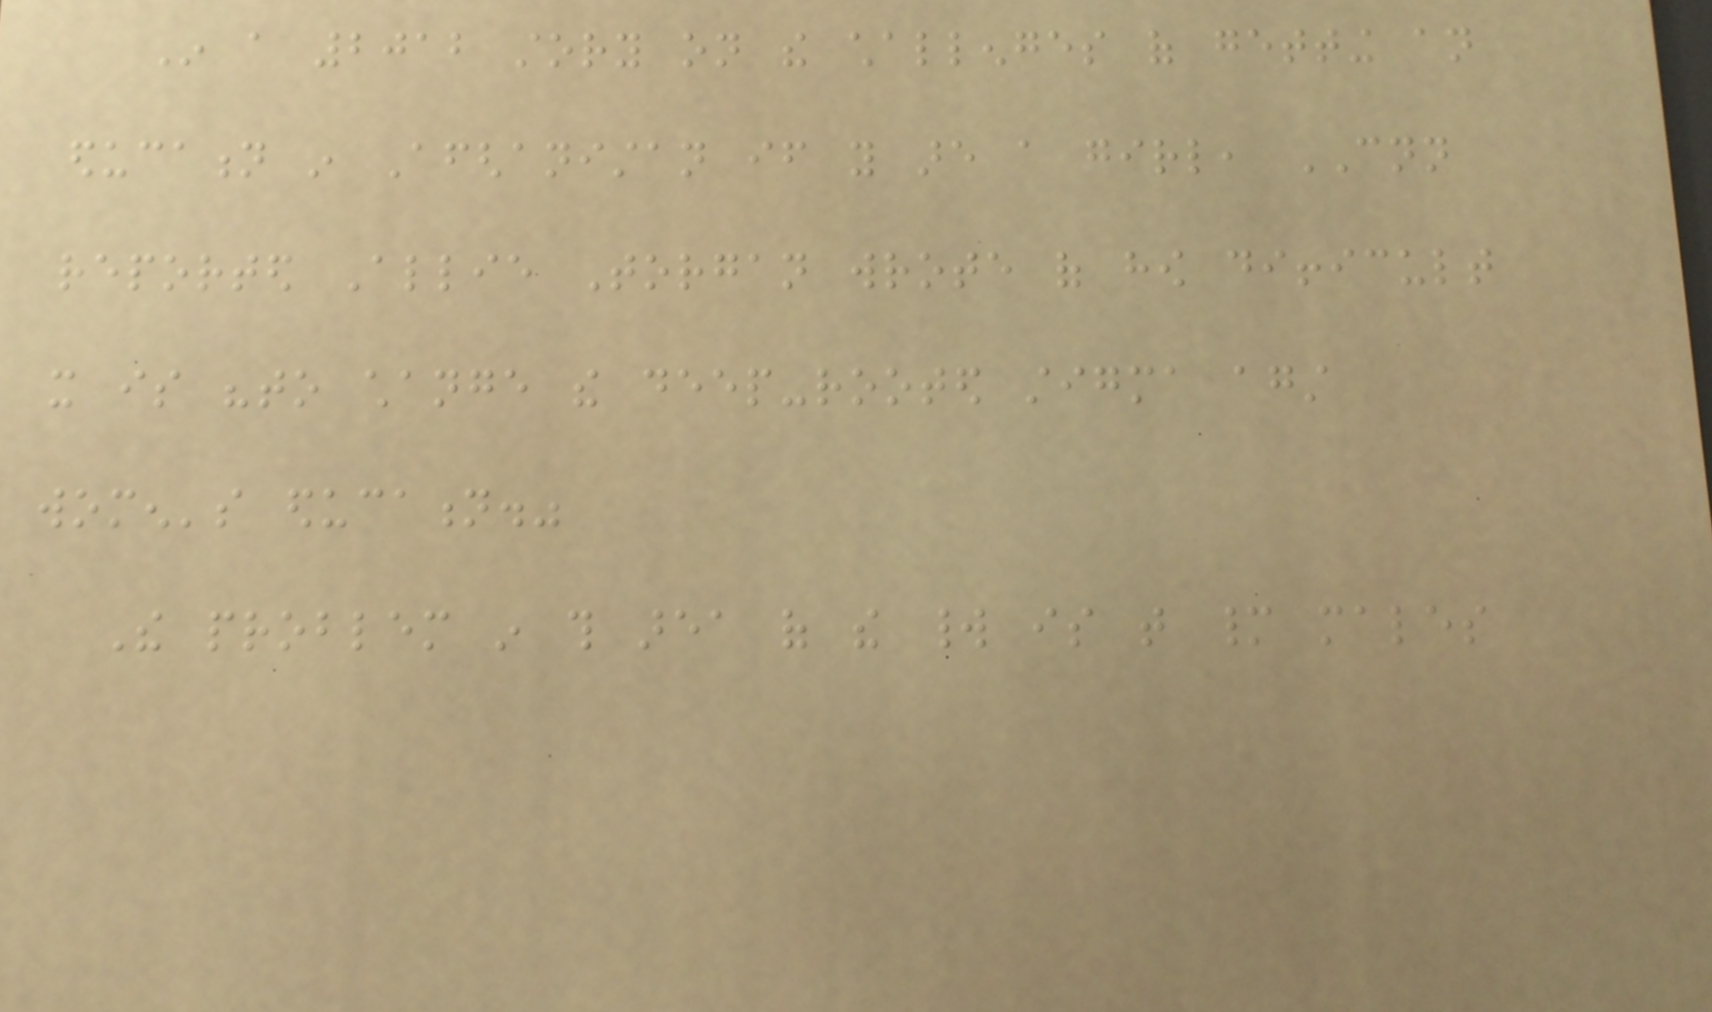In a 2012 story on the challenges of getting an
education in Afghanistan if you are a girl, CNN
reported Allie Torgan wrote of how difficult
it is "to change the deep-rooted stigma against
women's education."
The problem in this area of the world is that many males
